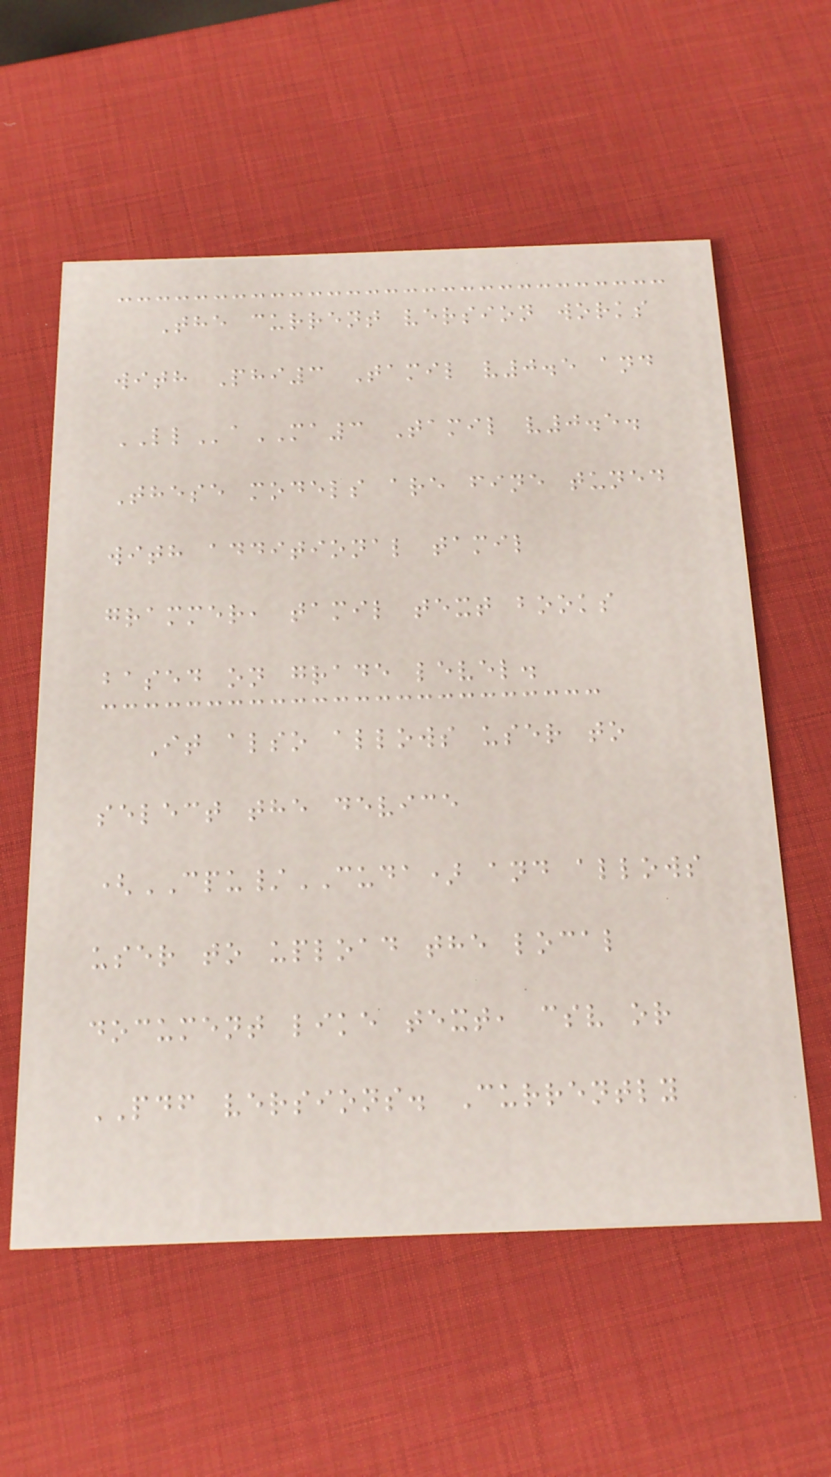The current version works
with Phi3 Tamil v0.5 and
LLaMA3 Tamil v0.5.
These models are fine tuned
with additional tamil
grammer, tamil text books
based on grade level.
It also allows user to
select the device
(CPU/CUDA) and allows
user to upload the local
document like text, csv or
PDF versions. Currently
